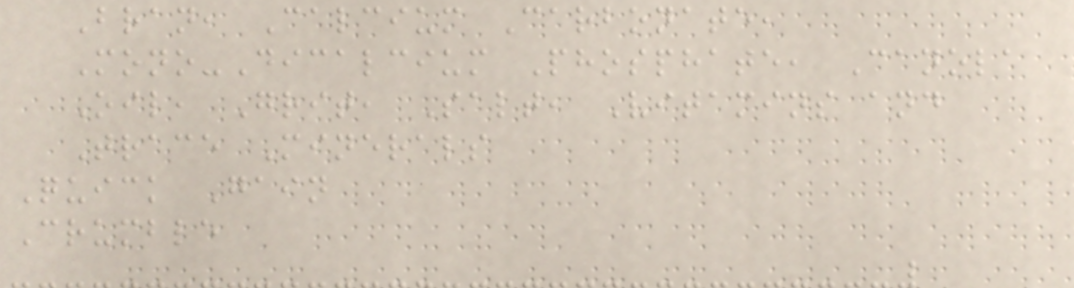Bran, Calcium Carbonate,
Mono-Dicalcium Phosphate, Canola
Oil, Grit, Salt, Vitamins and
Trace Minerals
Quick Gain
Crumble
